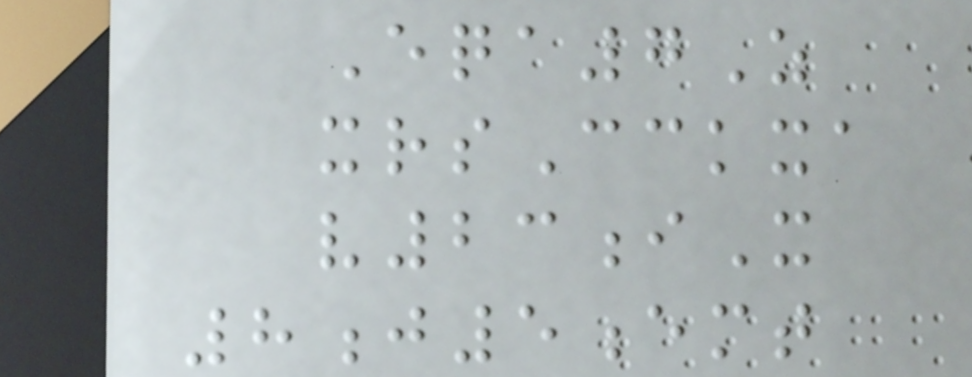Eqa7Z
xrsCckxa
v23iX
8j5emt
